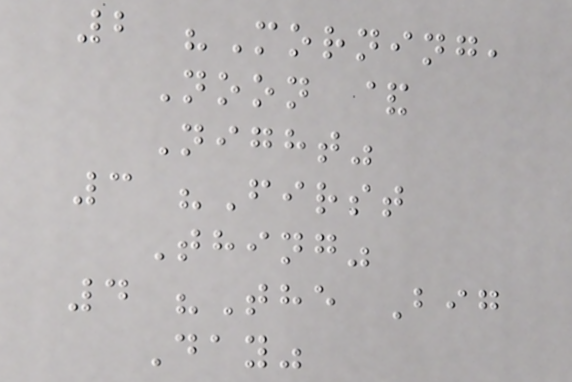2 "Morning,
Noon &
Night"
3 "First
Thing"
4 "The Big
Day"
